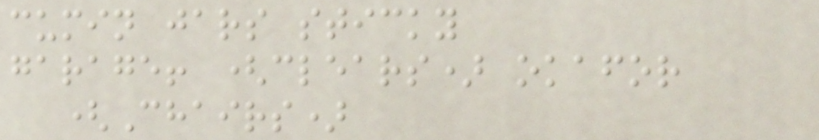cumin jars sticky
garage! (clears) okafor
(Chairs)
